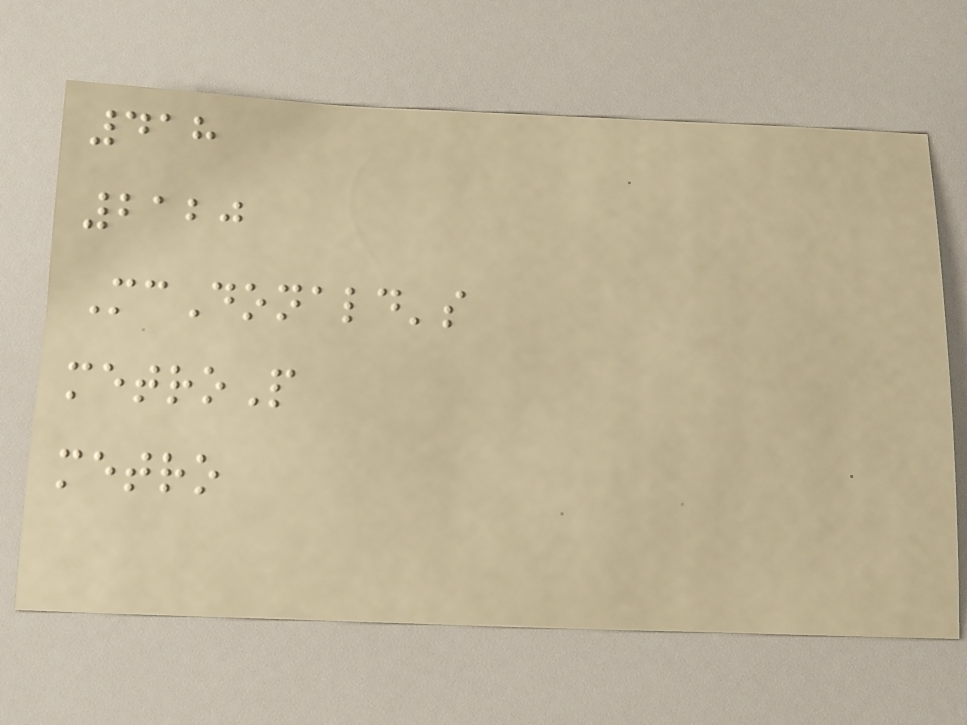418
2120
McDonald's
metroP
metro
